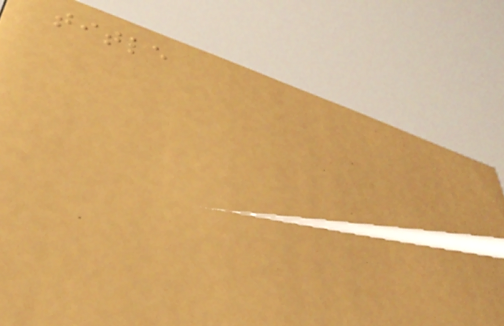title
